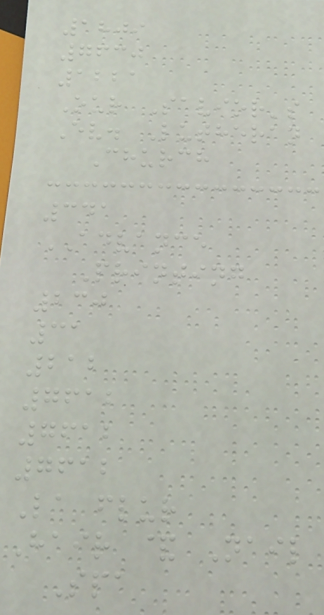1809
7630
1221
Our Savior's
Ev. Lutheran
Church
341
ADVANCE
Printing
230
31
212
7612
7612
7612
La flur
Hair & Nail
Spa
